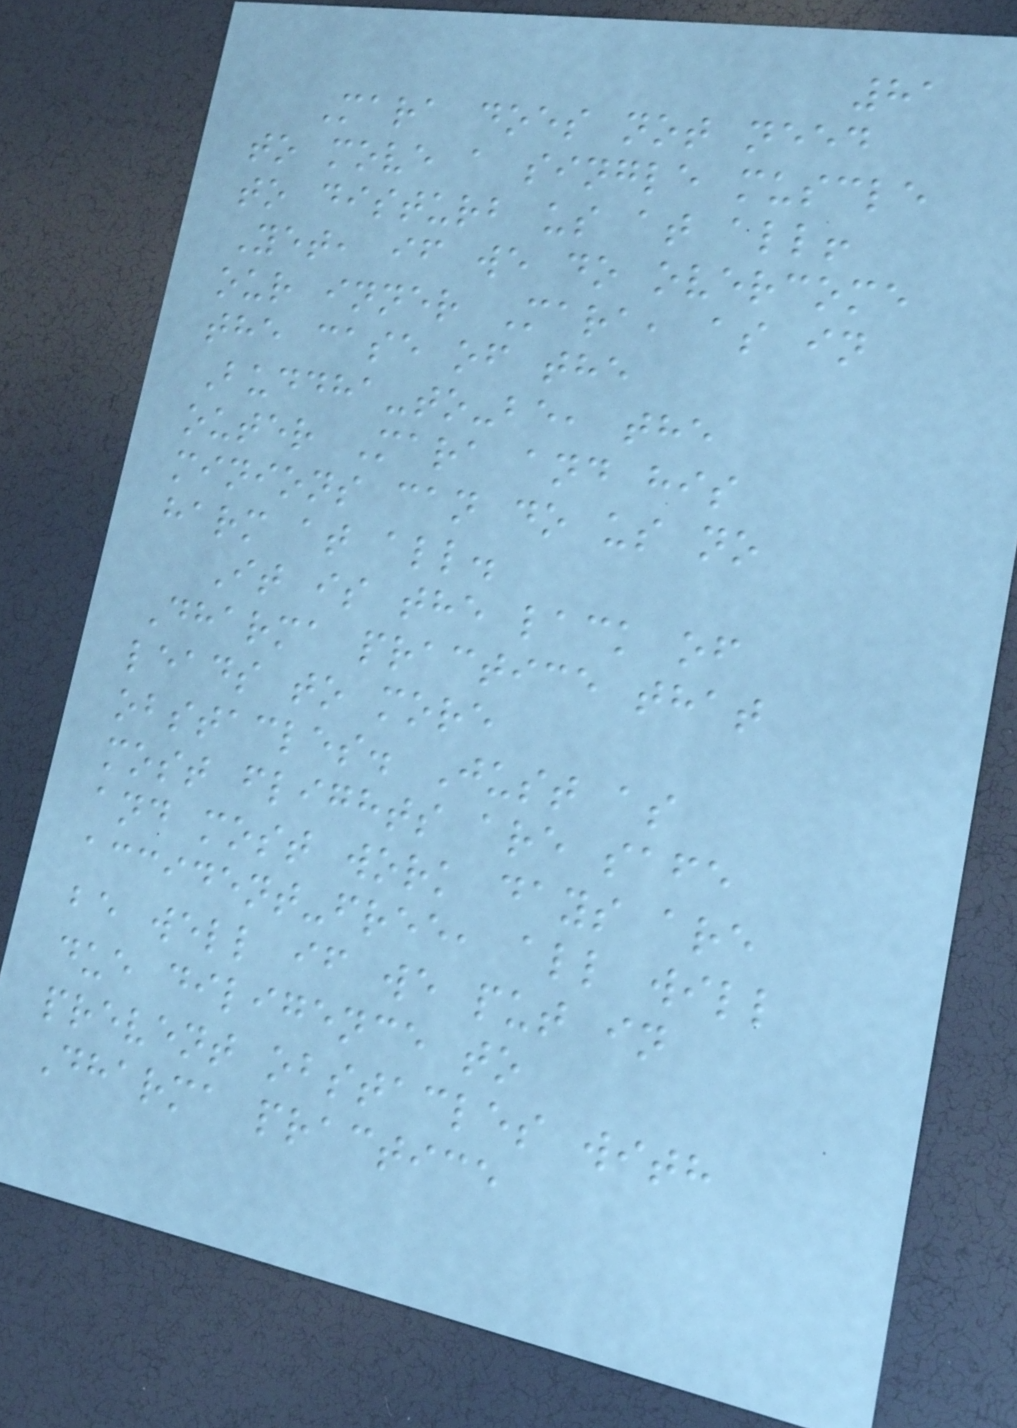81
Mara does not need
to move a single muscle
to disturb us at all!
Yet, if we do overcome
our inner Mara, as in
the case of the
Buddha-to-be, the
outer Mara and his
minions can do us no
harm at all.
It is the lack of
Dharma practice that
leads to more
obstacles. Just as
most flights are safe
and most work days are
accident-free, all will
be well if we put in
due diligence to
prevent obstacles with
Dharma practice
